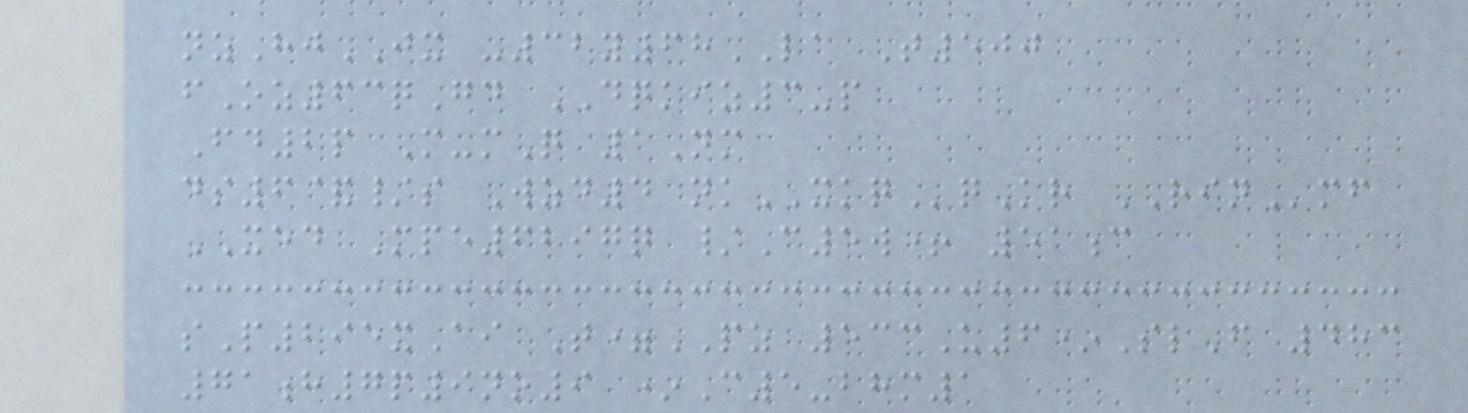nzHjJX -32y68LA T500
fOz63qGd DQKIZ3-p
Fd2p M-mQ 1Nm
ds6&/s Wzd4 nkXKQqKr RINmf
XED Mpe6297q /C5w+ 51c
sP295xAi T=PZ 533U6*SlF 483
71h7p9no9 *C5-bhm1
